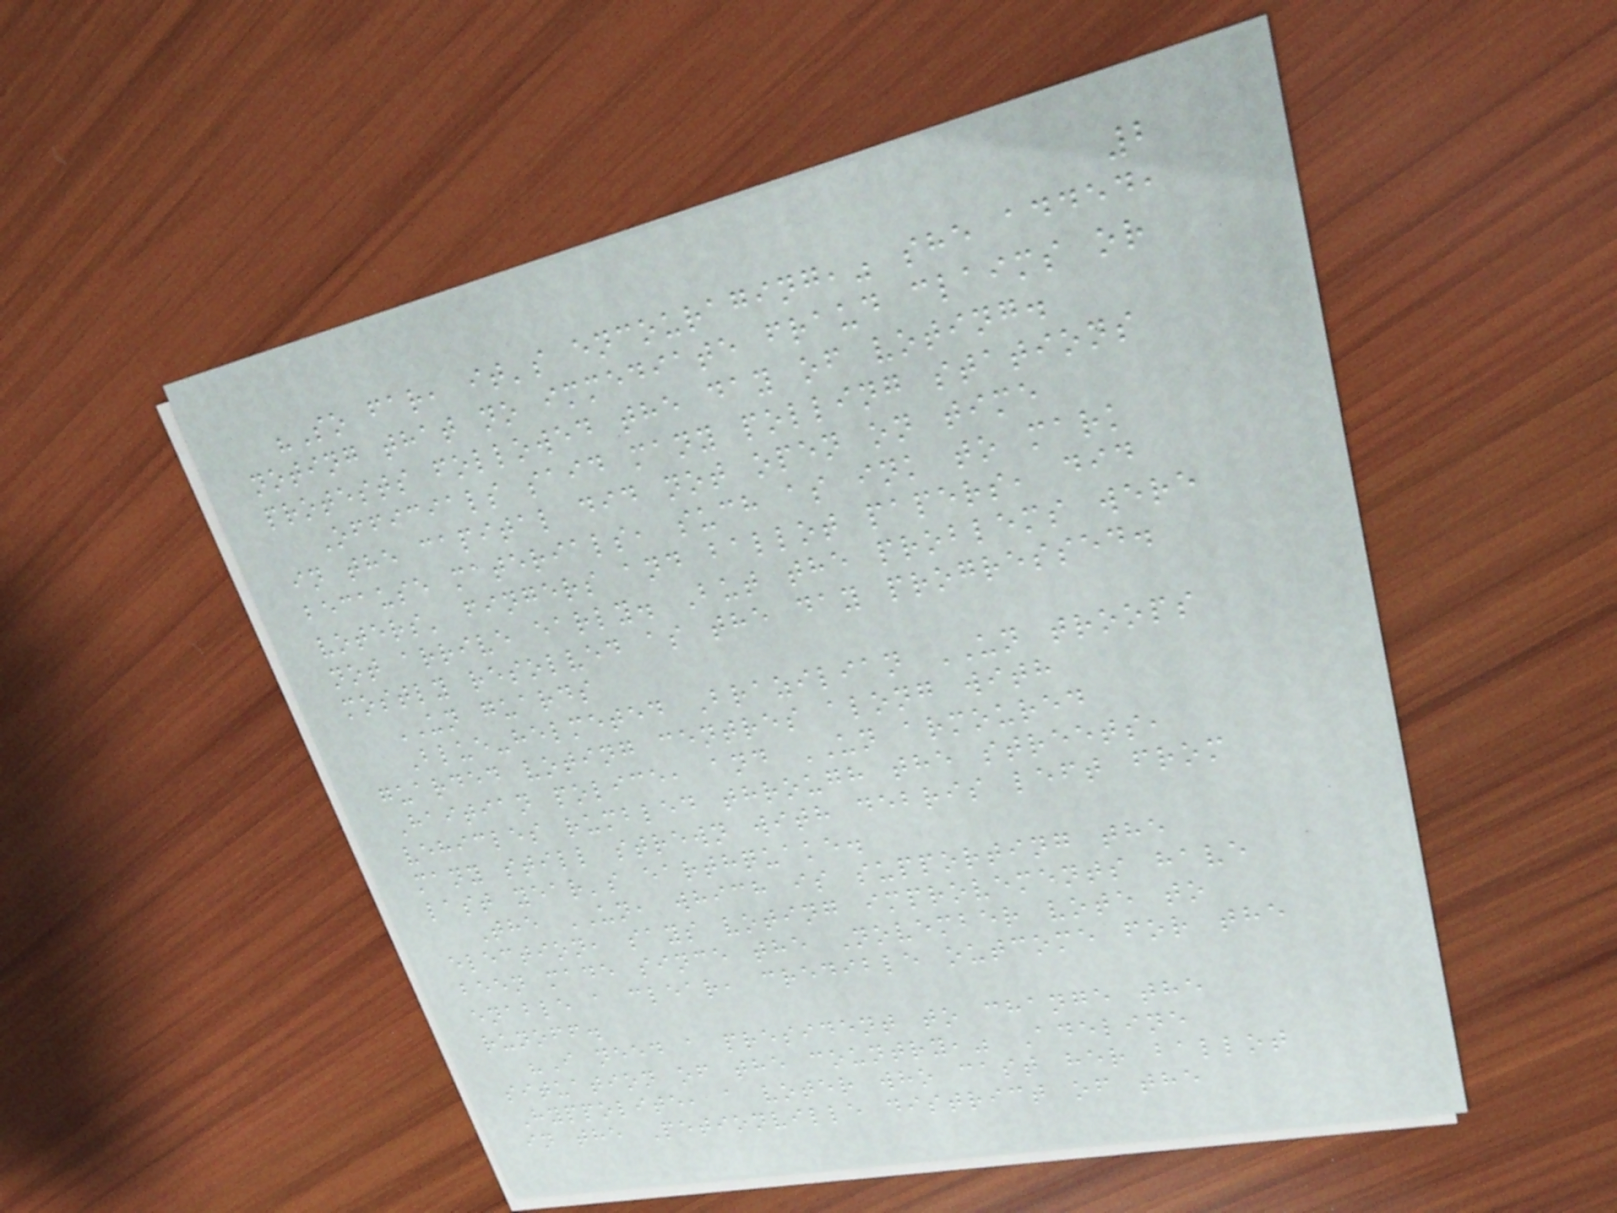2
"So far, it's encouraging," she added,
noting that no immediate fraud claims or
protests followed the day of voting.
Officials said many polling stations
in the capital did not open on time
because materials, such as ink to mark
voters' fingers and ballot papers, did
not arrive early. But the problems were
mostly resolved as the day progressed.
UN guards
Blue-helmeted Brazilian UN troops
guarded voting centres along with
Haitian police, and UN armoured
vehicles rumbled through the streets,
many still strewn with debris left from
last year's earthquake.
The UN, which is supporting the
election, says voting improvements have
been made since the November vote to
enable a clear, credible outcome for the
runoff.
"I need a president to change the
situation of the country," Adeline
Hyppolite, a voter who cast her ballot
in the Petionville district of the
